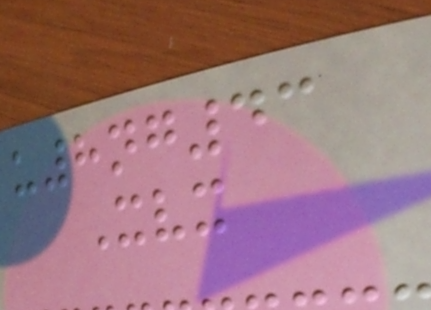u8ng43
Xvx
